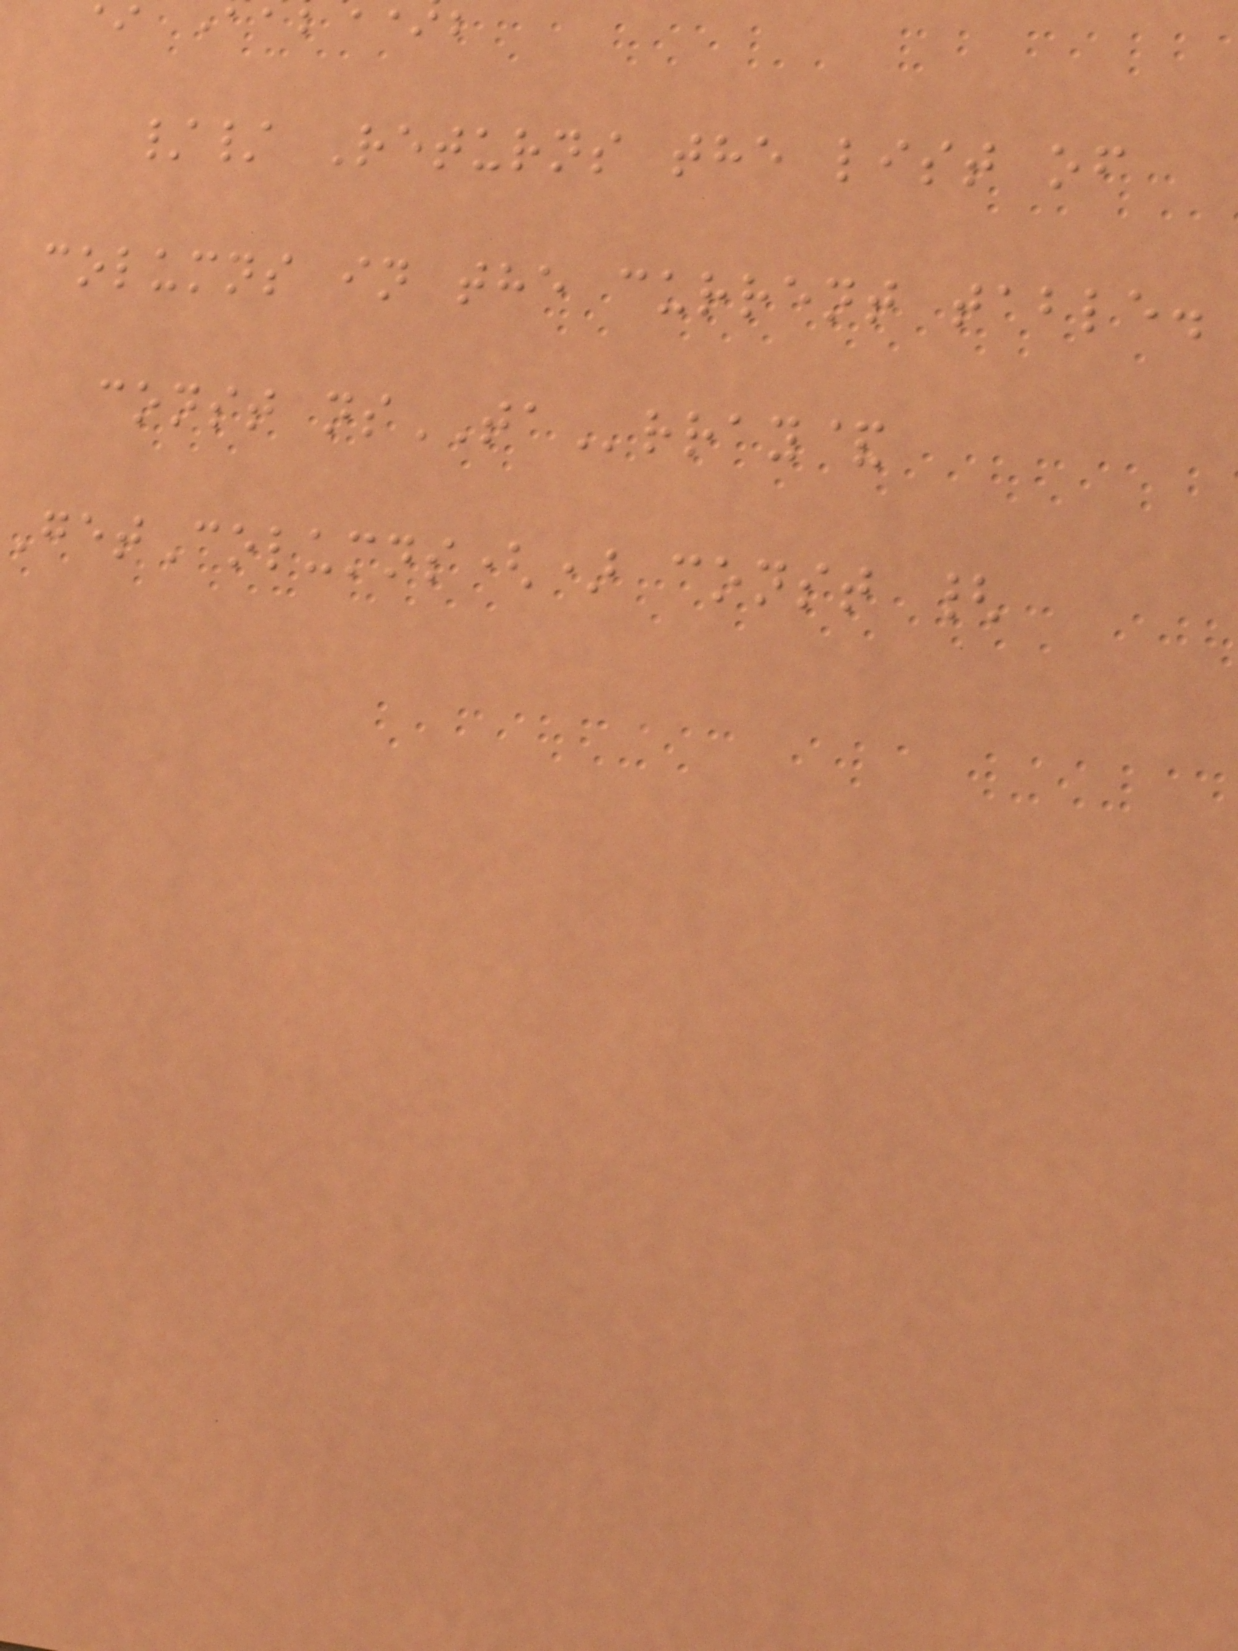// Returns the list of
columns in the current table.
const nsTArray&
GetColumns() const {
